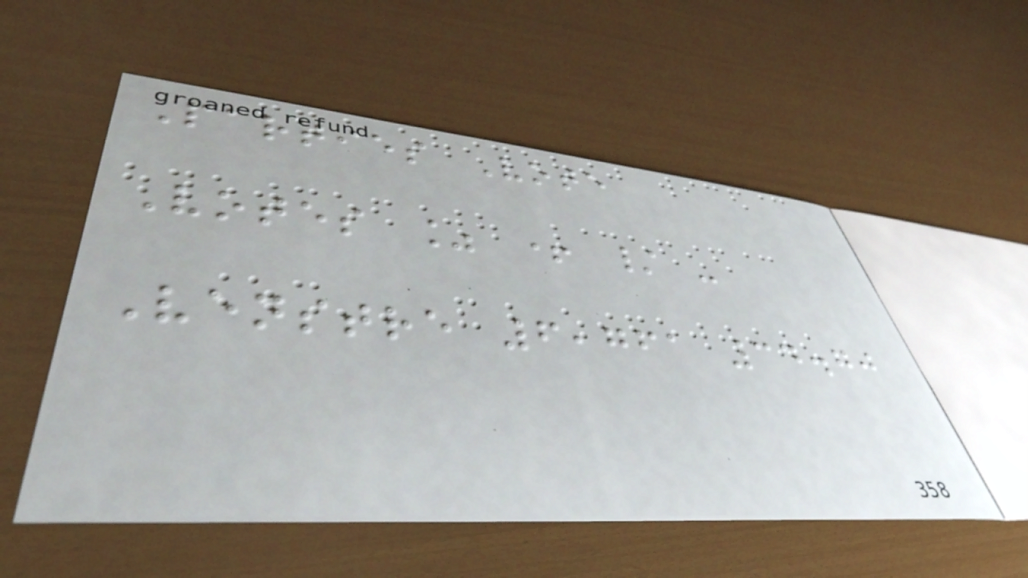Parties Vote
Votes % + / -
Venstre 6,761 34.70
